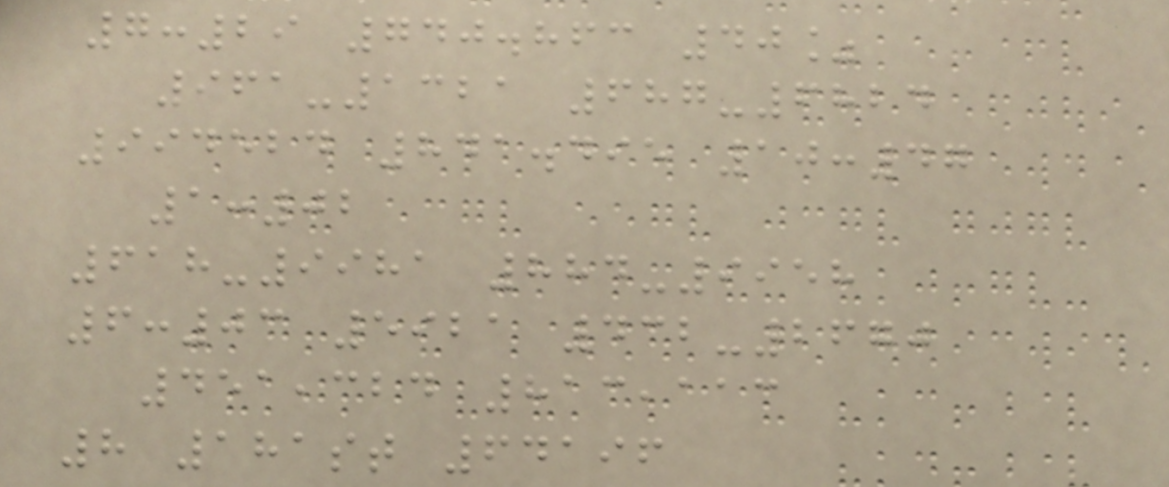7:29 740.863 40%
961-1321 687-6824
994524 841.495 10:47
1:02
618-9981 884-9958
6:03 5921 432-2670
451,324 813,113
8 181st 64196
